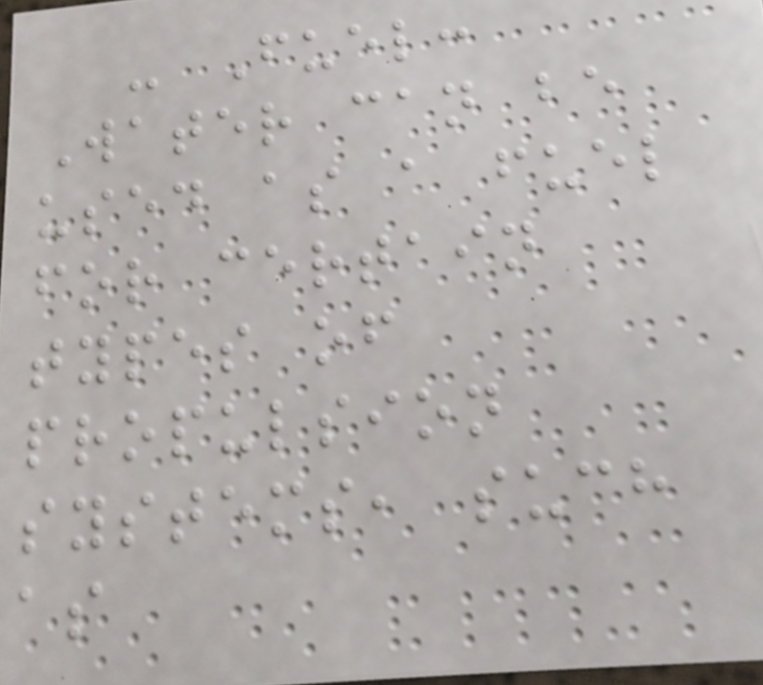- Fuel:
Water can be
used as a fuel
for certain
types of
propulsion
systems, such
as
